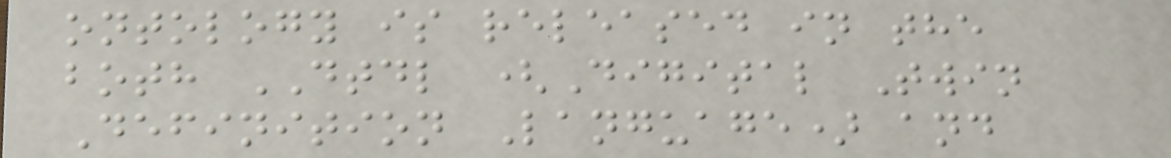ontology is released in the
both DTDL (Digital Twin
Definition Language) and
